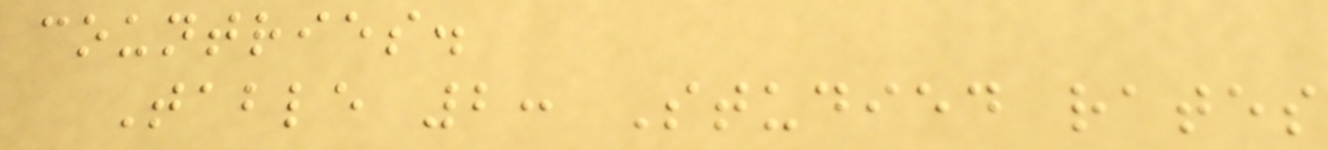countries.
Table 2: Studied rates
